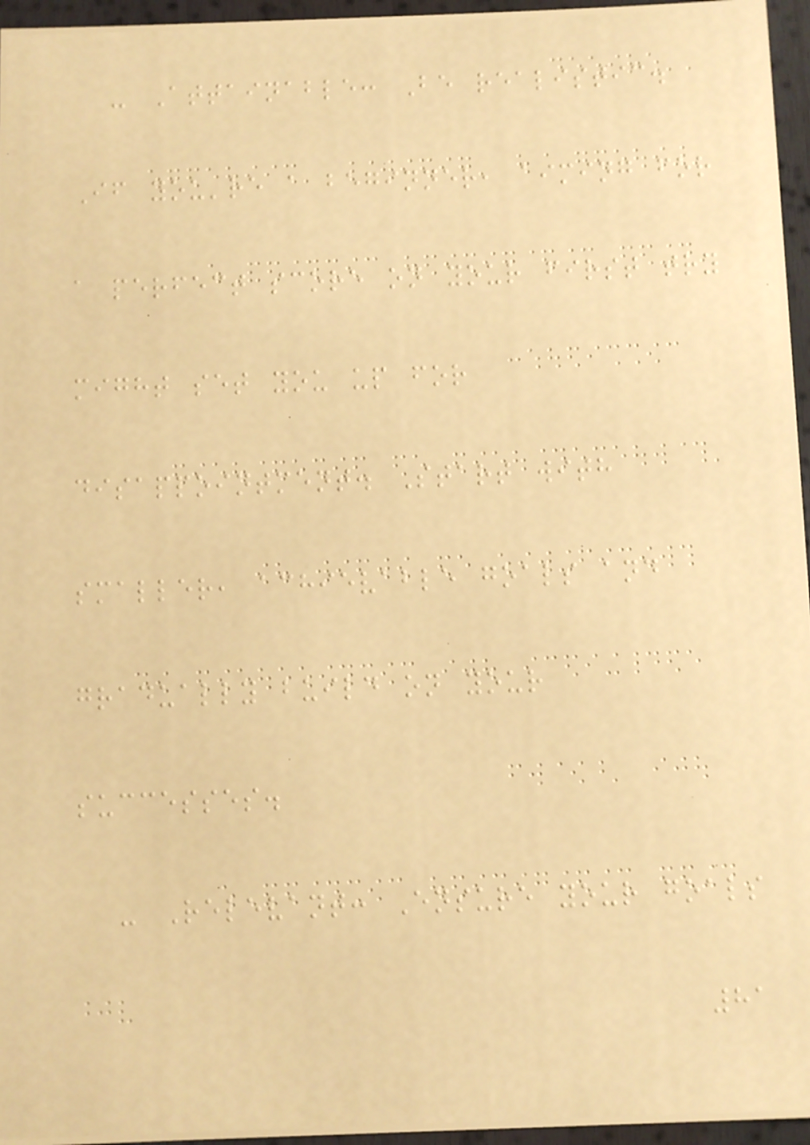- Attainable: Be realistic.
If you're a beginner, aiming for
a perfect score on your first try
might set you up for
disappointment. Start with
smaller, achievable goals and
gradually build on your
successes.
- Relevant: Ensure your goals
81
